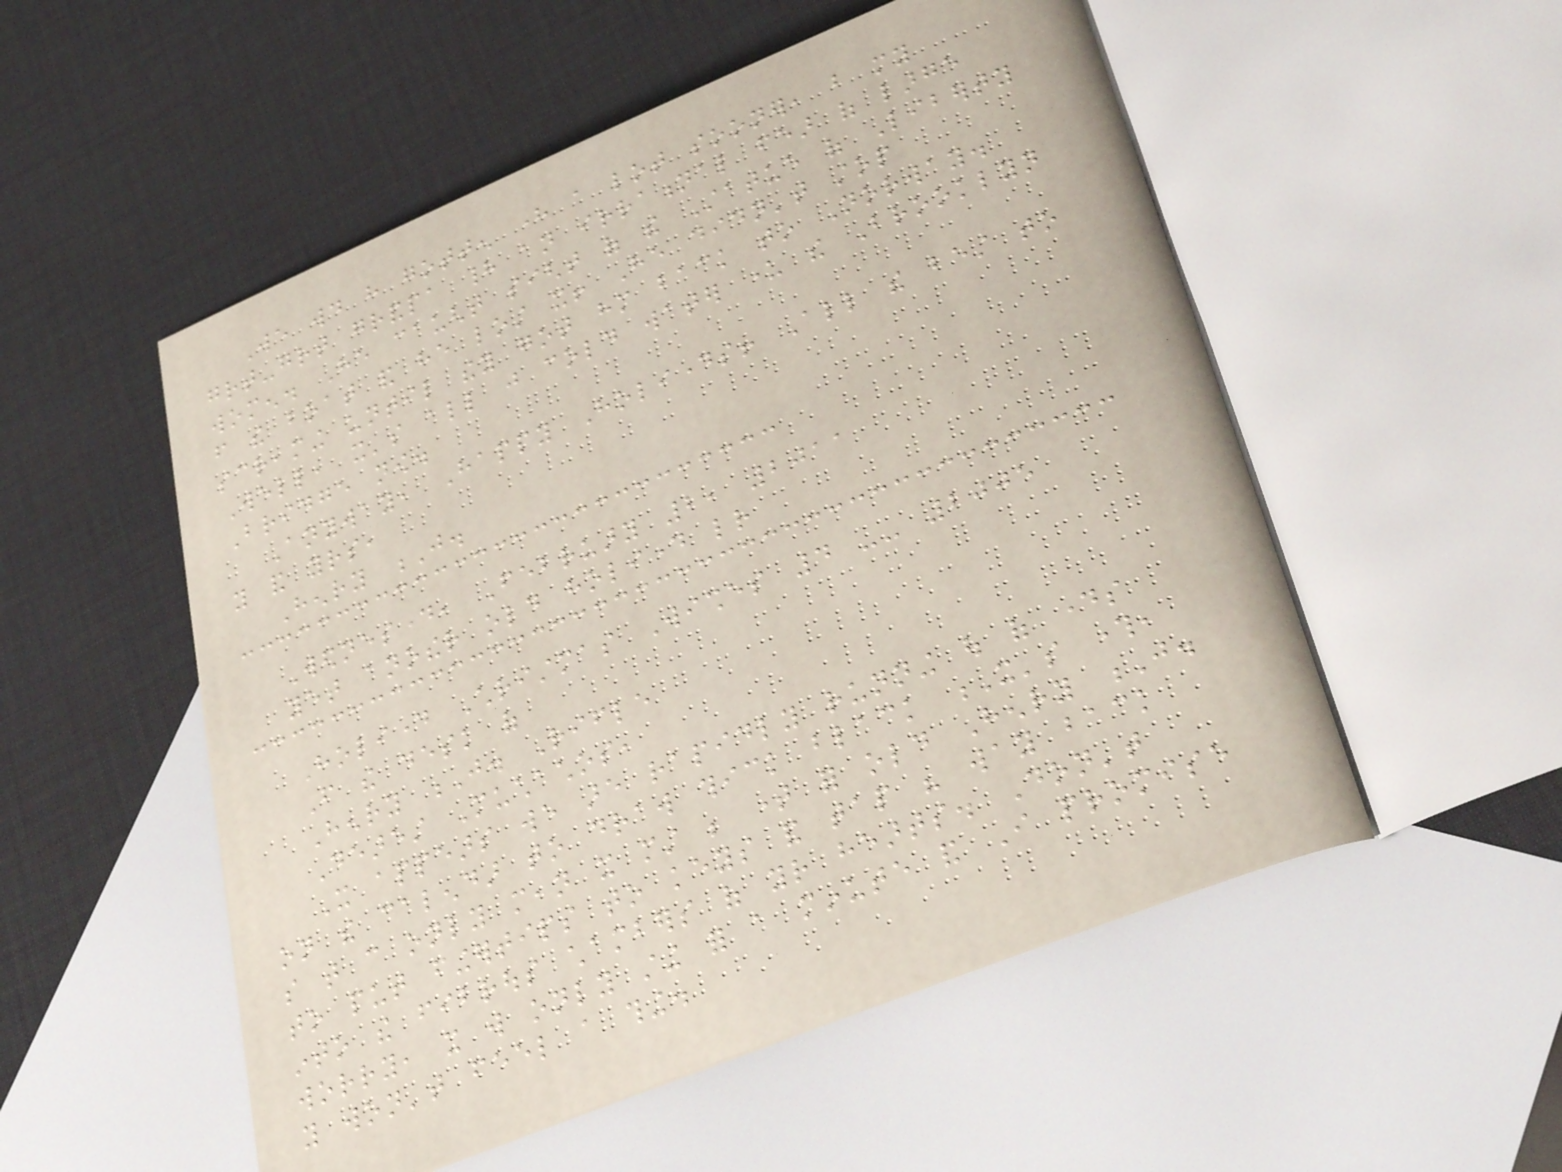We would have gotten here a lot sooner, but my
great-great grandpa had an irrational fear of large
women. He caught sight of the Statue of Liberty
from the boat and he lost it! He didn't stop
screaming until they got him back to Norway.
Well, it's all just cold water under the Brooklyn
Bridge now.
Anyway, Happy Holidays! All the best to
you and yours,
Henry J.
Wednesday, February 2, 2011
yet another old holiday letter
Holiday Christmas Wishes 4 -- 2005
From the desk of
Henry J. Rifle
Dearest Muchachos,
It appears we are rapidly running out of days
on the calendar to draw thick black X's through,
so that can only mean it must be time for old Henry J.
to put fingertips to keys and tap his way back
into the fibrous chambers of your hearts. Don't
worry, it will only sting for a minute and I promise
you won't feel a thing.
